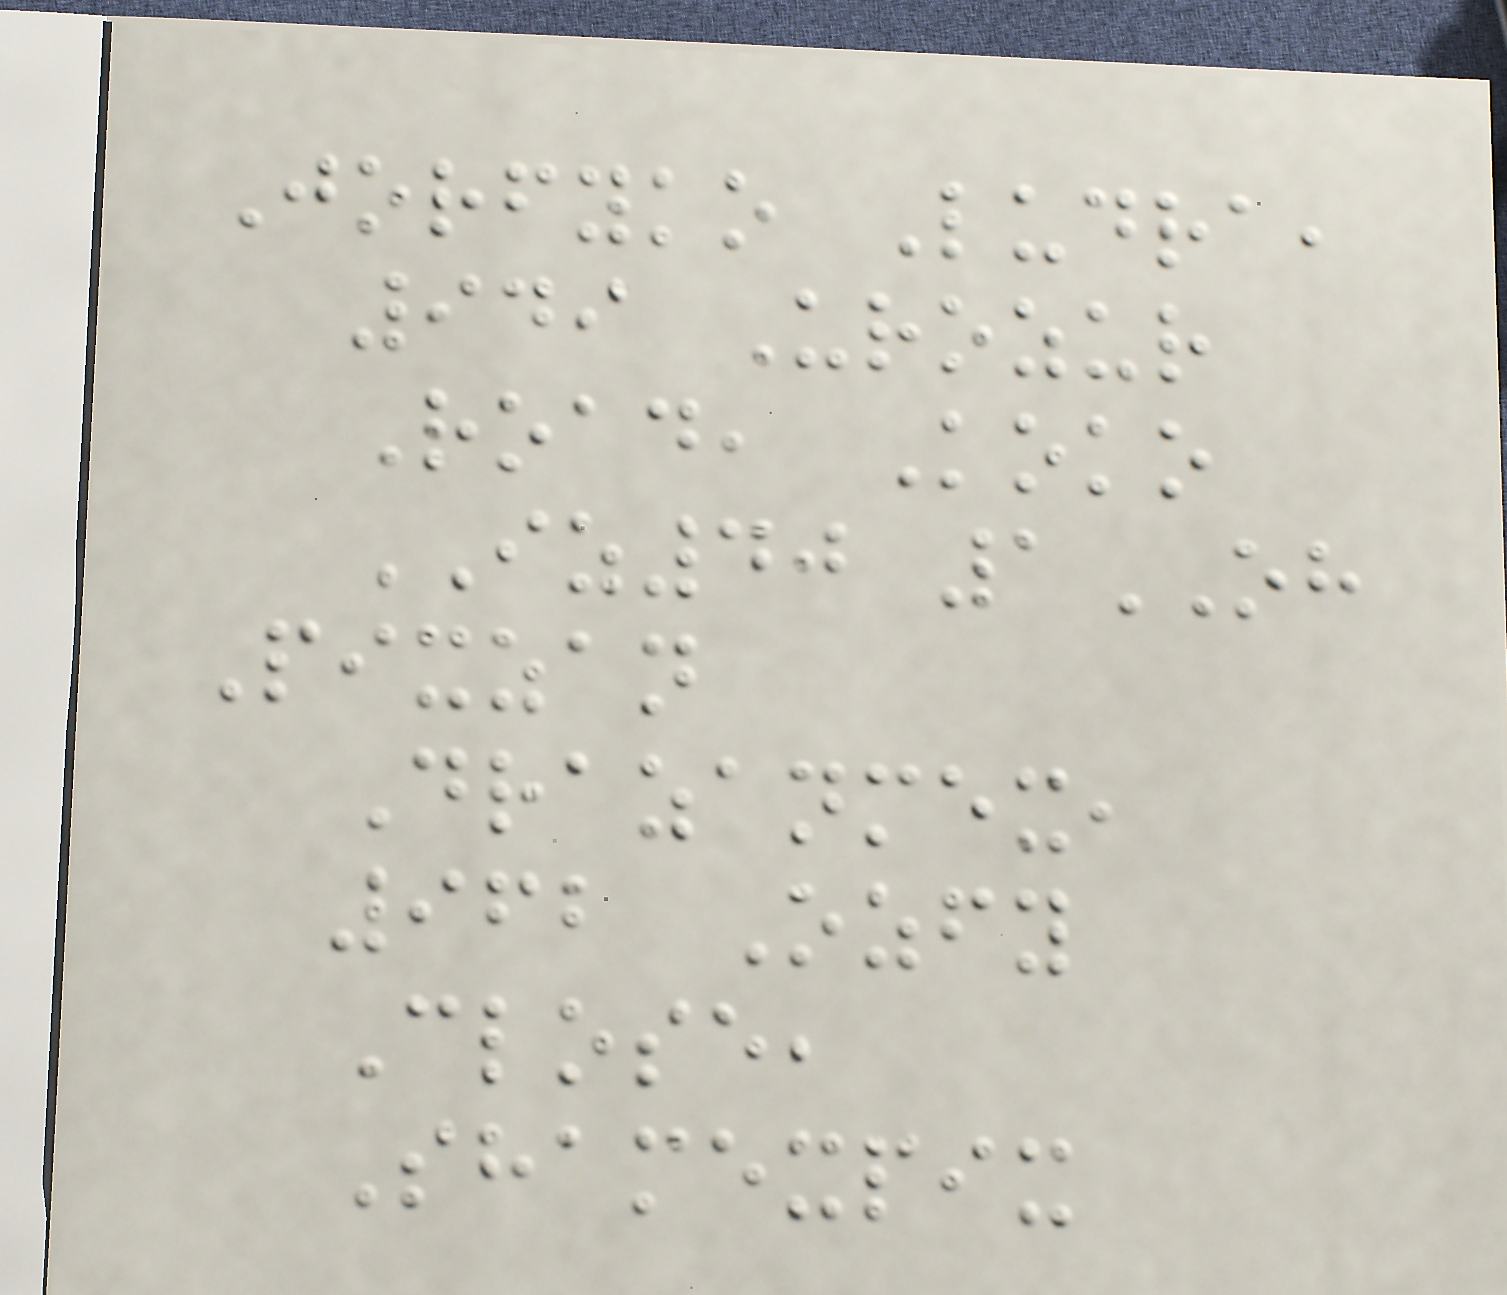Jorfyko Ludra,
949 Urozur
Road, Koko
IZ40 1OH
Pixzan
Drazanmex,
962 Ozfy
Close,
Shamexpix
